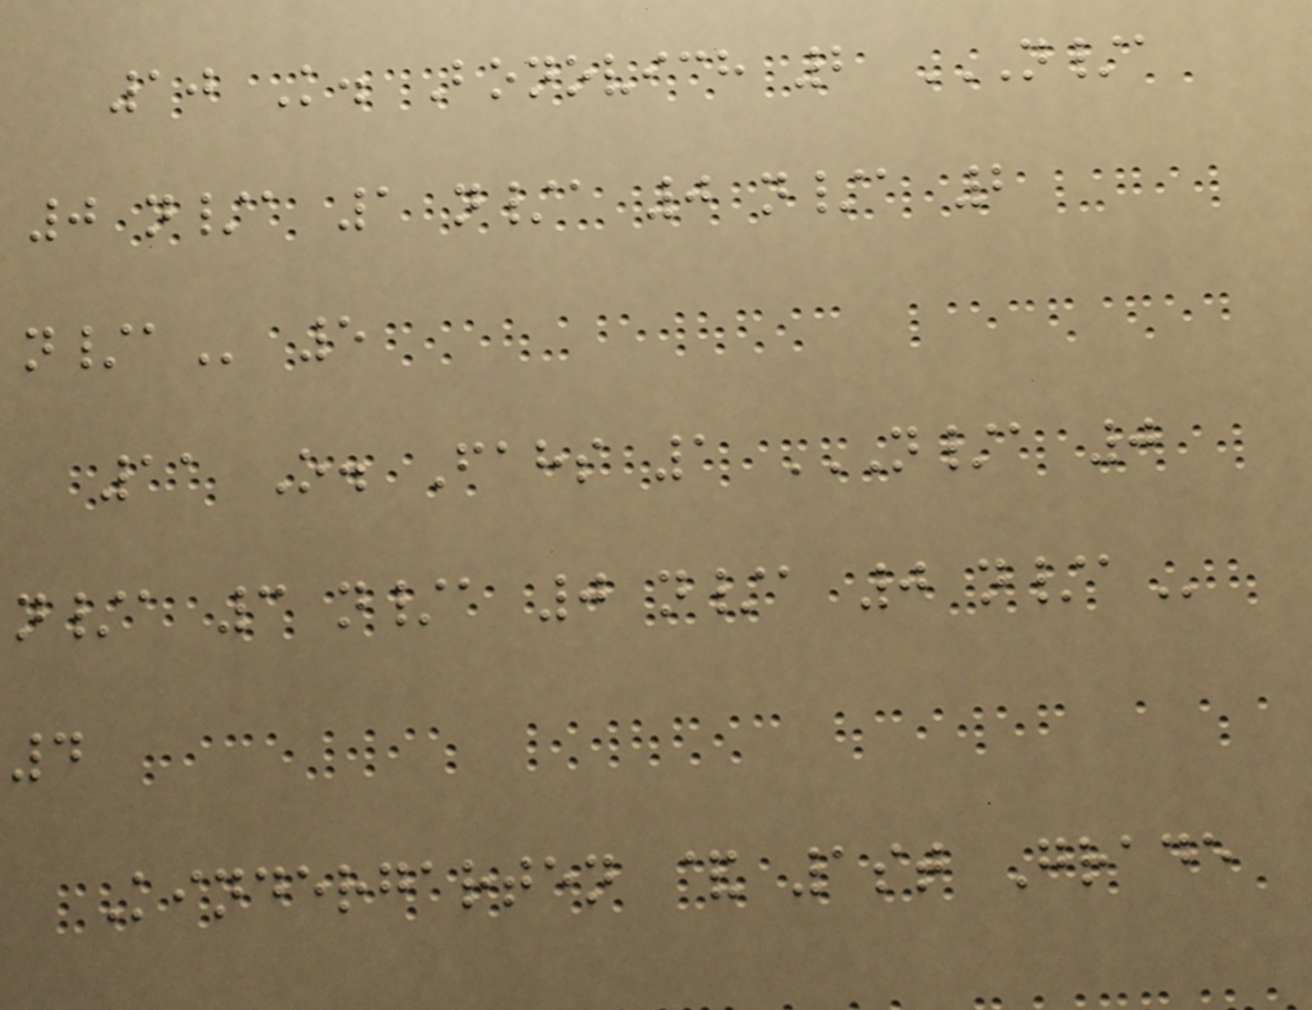10 K. Bonovich 2 N/A
0 N/A 1 N/A 0 N/A 2
N/A 5
11 O. Fahs 1 N/A 0
N/A 3 N/A 0 N/A 0 N/A
4
Kindergarten & 1st Grade
